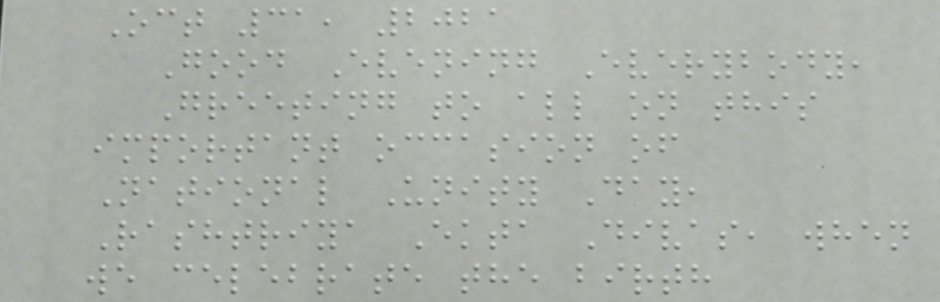Oct 31, 2021
Good Evening Everybody,
Greeting to all on this
important occasion of
National Unity Day,
Rashtriya Ekta Divas, when
we celebrate the birth
